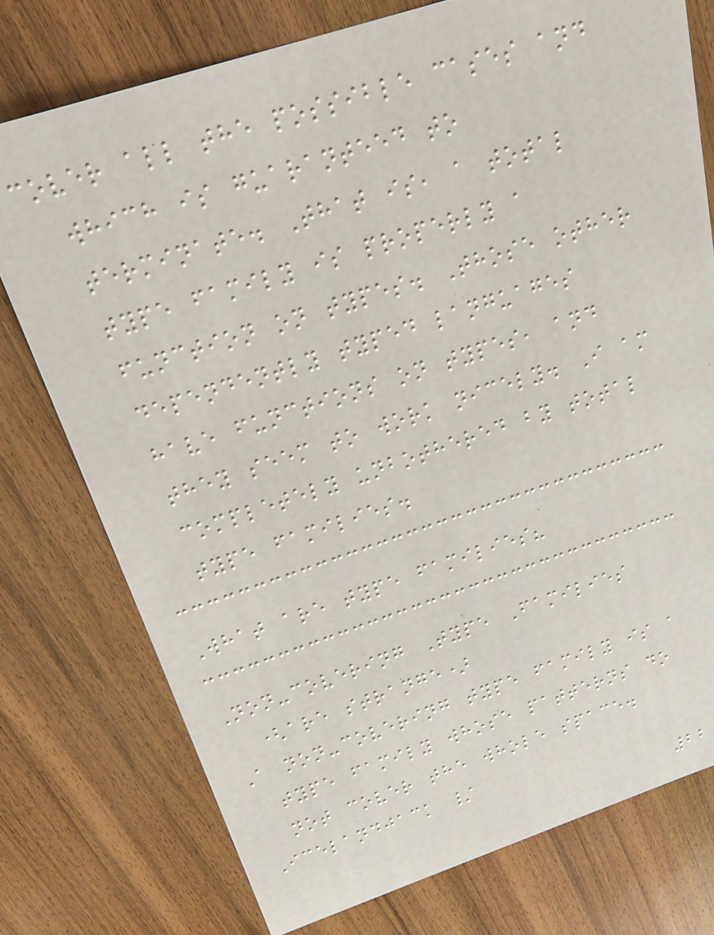cover all the possible cases and
which is guaranteed to
terminate. That is, a total
type family is properly a
function on types. Those other
dependently typed languages
have functions on types, and
they seem to work nicely. I am
completely unbothered by total
type families.
What are type families?
Non-covering Type Families
(are strange)
A non-covering type family is a
type family whose patterns do
not cover the whole space.
Icelandjack /
22
